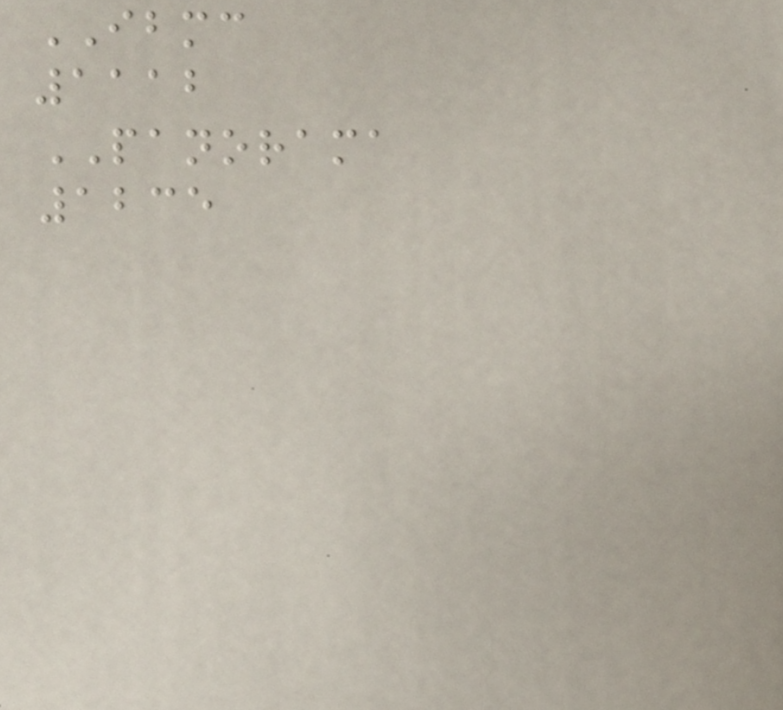IBMC
1112
PANORAMA
1235
